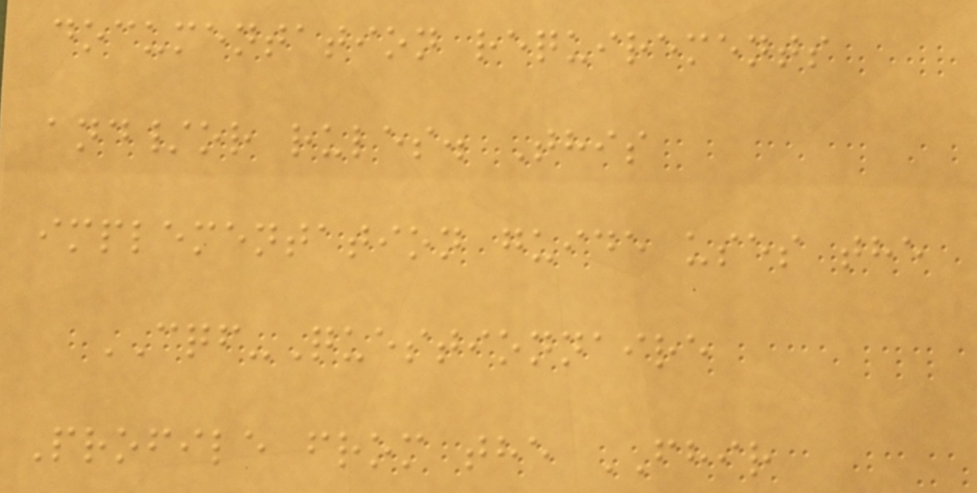documentation requirements
and/or rules. This
implementation guide uses the
CQF-Questionnaire
Profile from the FHIR
